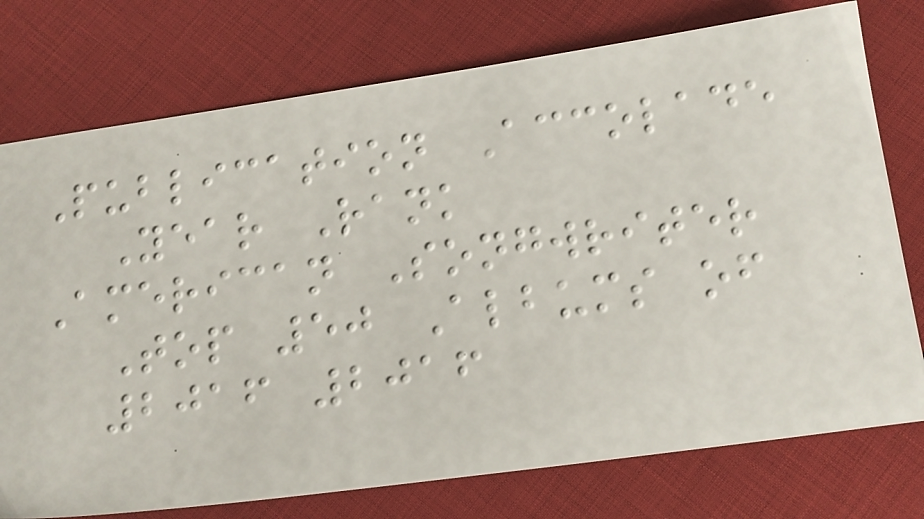Publication Accolade
Year Rank
American Songwriter
Top 50 Albums of
2016 2016
